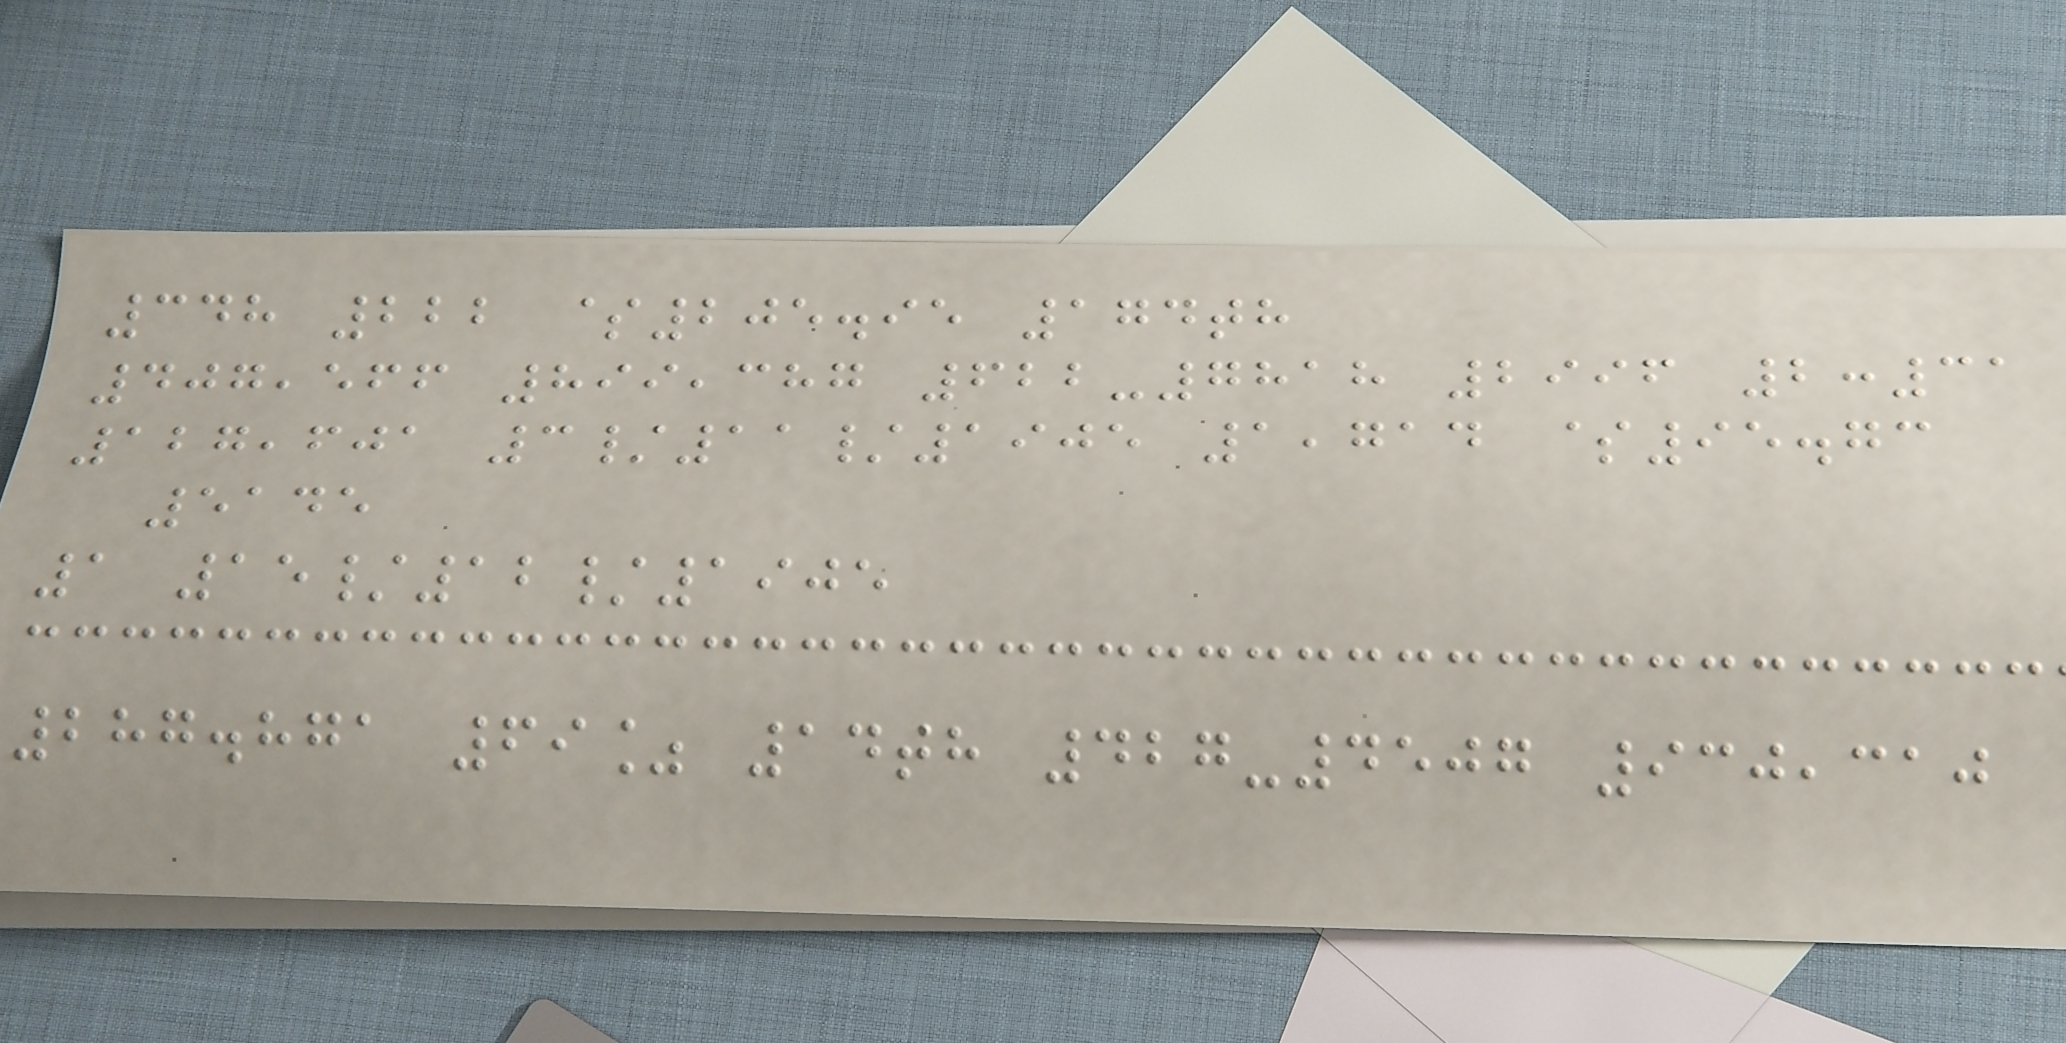348 222 $205.95 174th
407,566 899,387 622-7818 2996 2:31
127,601 3/11/1905 1,714 $95.73
5145
1 15/12/1905
287.871 69% 14th 427-4507 930,310
